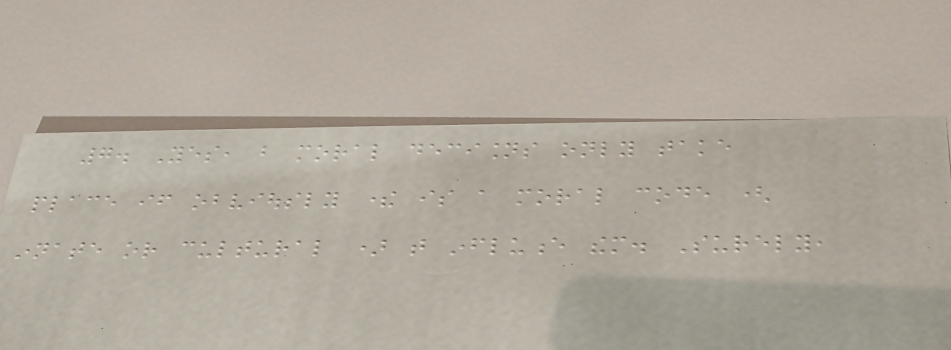7. Yes, but moral decisions only take
place if obviously there is a moral code (
innate or cultural ) that influence them. Surely,
